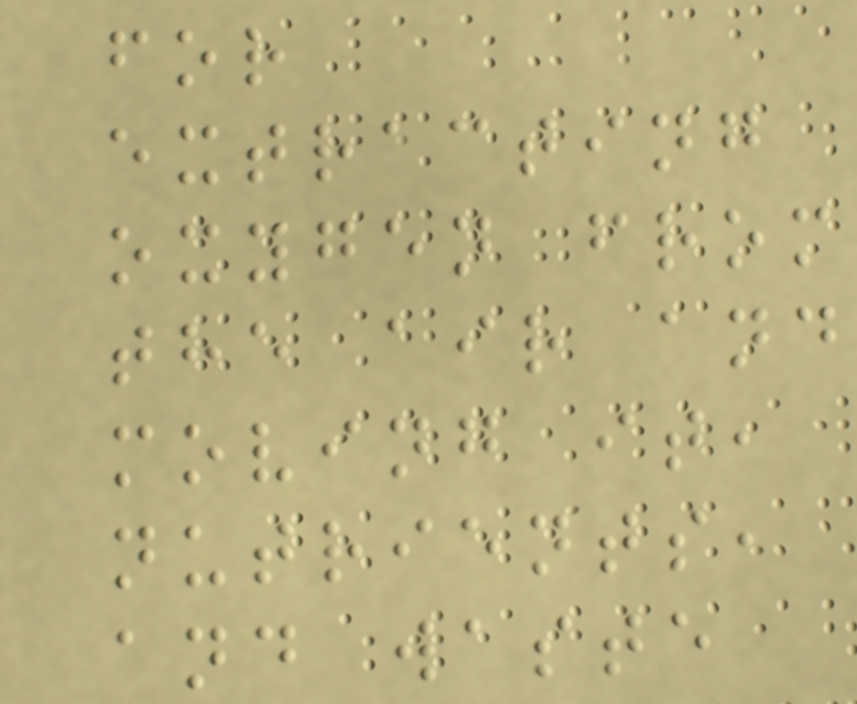for
extracting
oxygen from
the air and
moving it,
nutrients,
and waste
